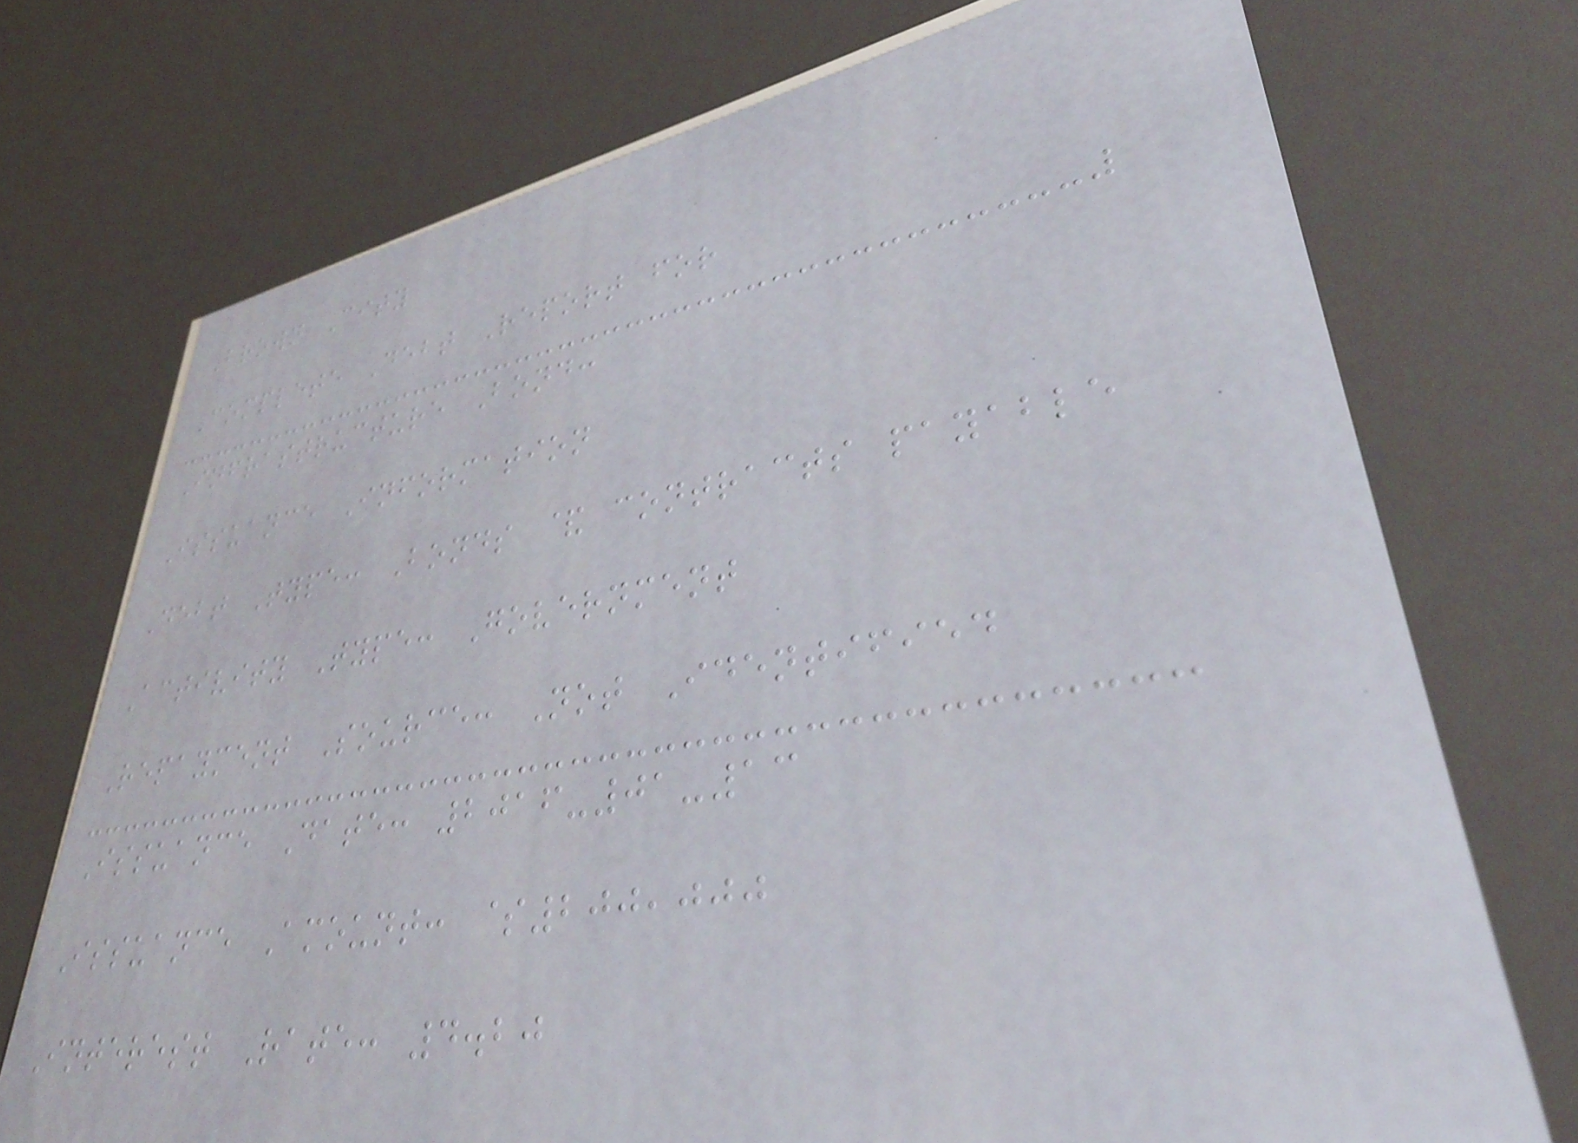Brown City
Complete Debt Report for
Infrastructure Bond:
Issuance Information
Debt Type: Bonds & contracts payable
Activity Type: Government
Repayment Source: Not Identified
Issuance Date: 2016-01-13
Issuance Amount: $200,000
Interest Rate: 4.20
